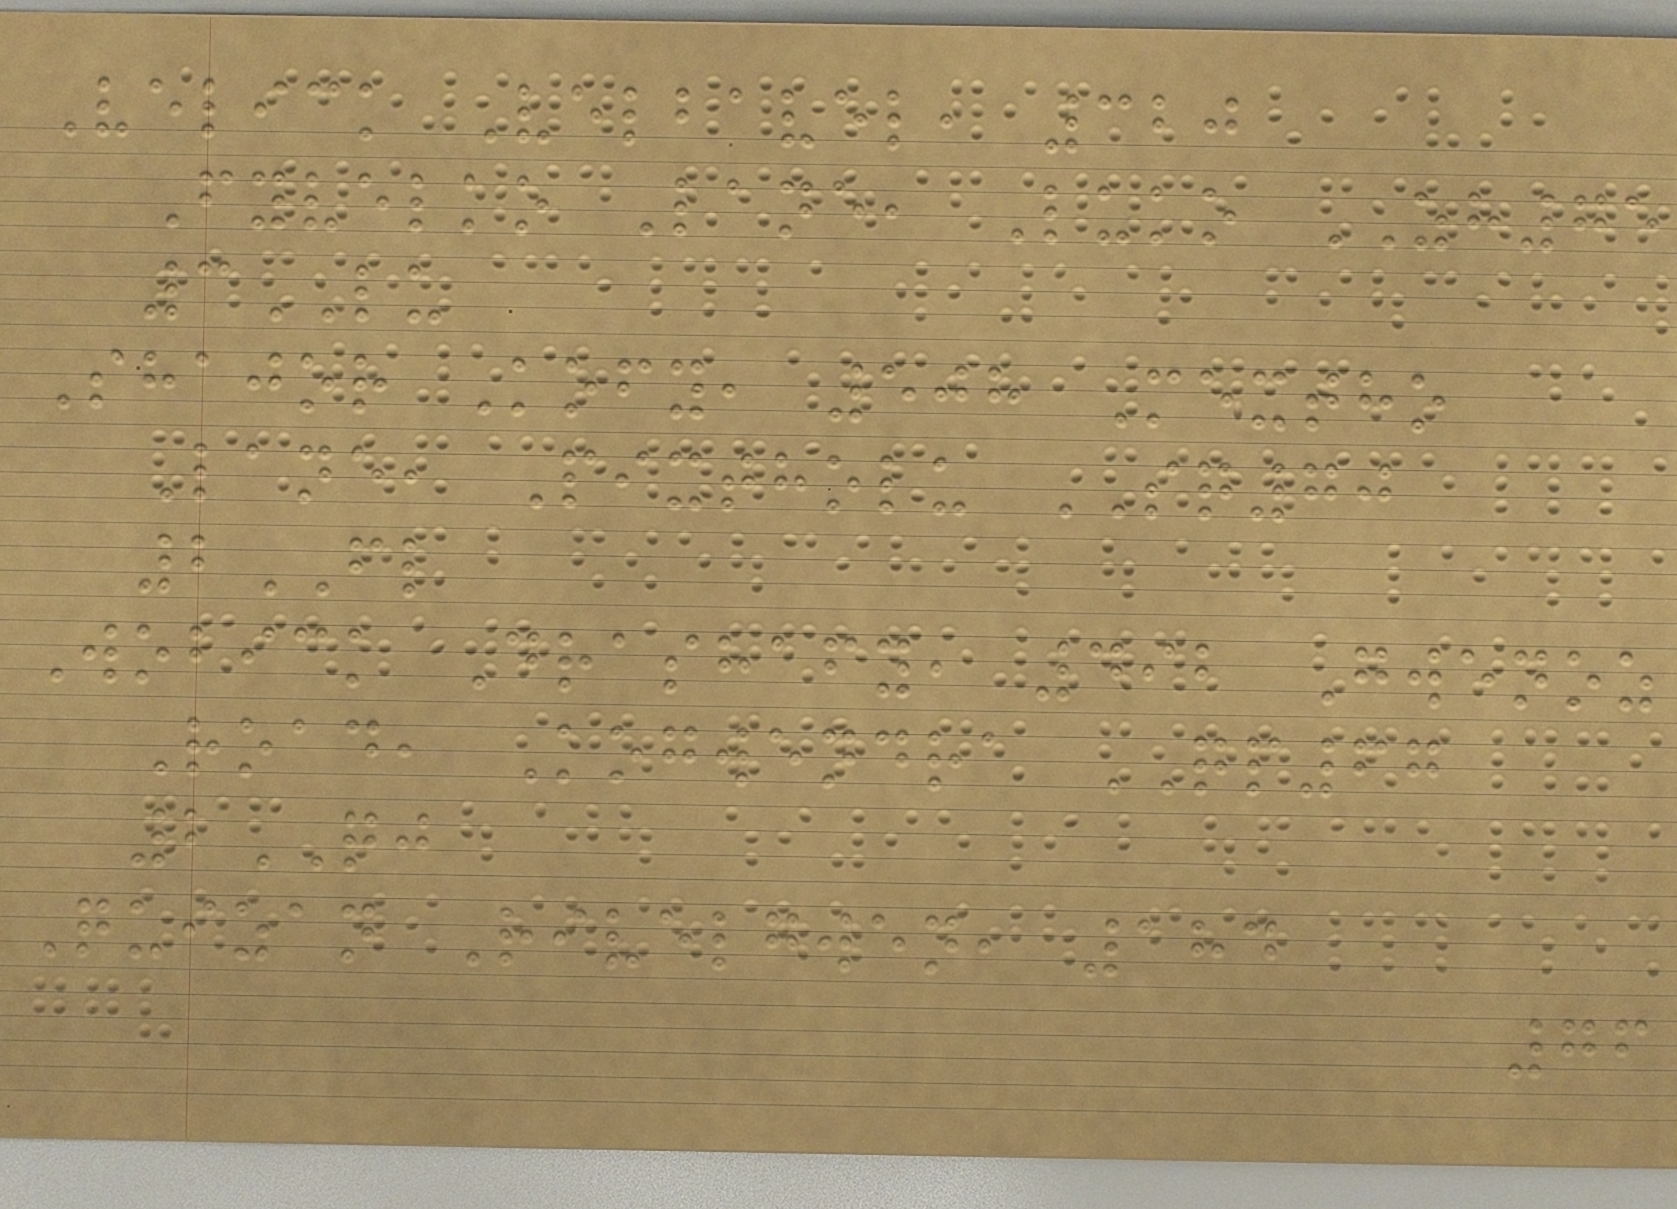Velick Velbavel, 320
Fyvelko Lane, Luko ZH75
3LU
Shajor Kofy, 508 Mextho
Lane, Pixtholu SQ70
2FL
Wobick Drashafy, 492 Gwenoz
Road, Kogwendra QP67
2QJ
Quizan Rivelgwen, 184
76
